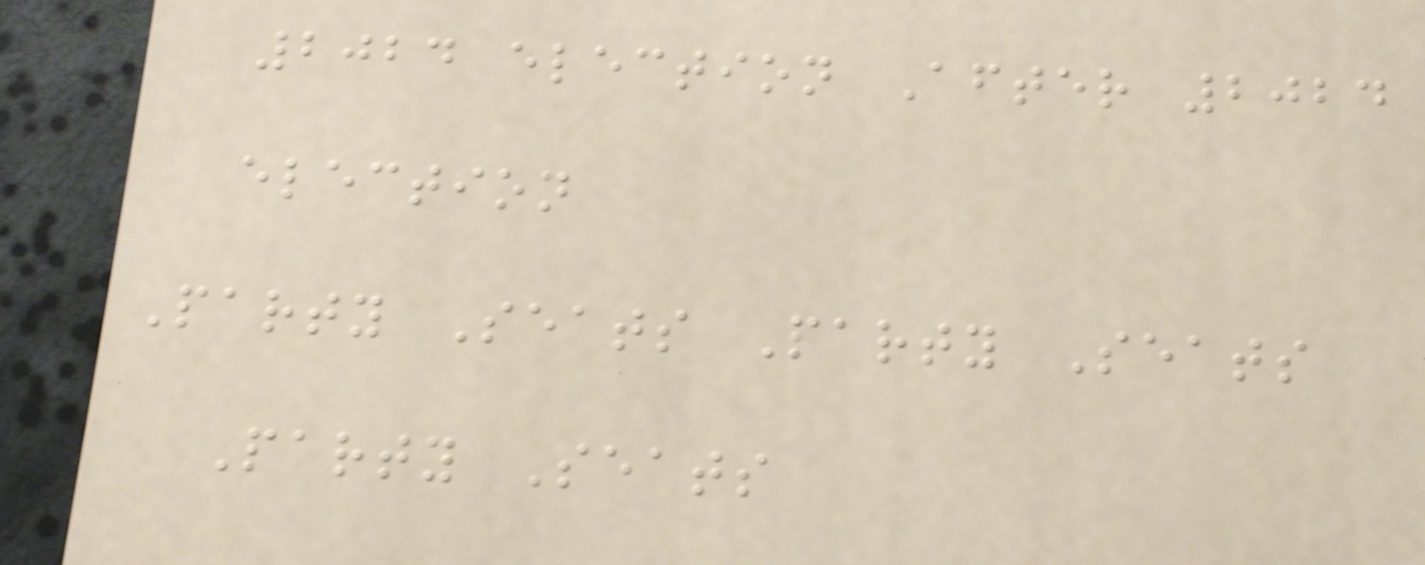2024 election After 2024
election
Party Seats Party Seats
Party Seats
